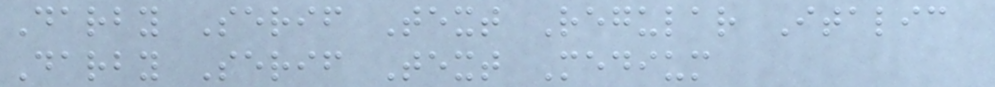Darby Serif Text Regular Italic
Darby Serif Text Medium
